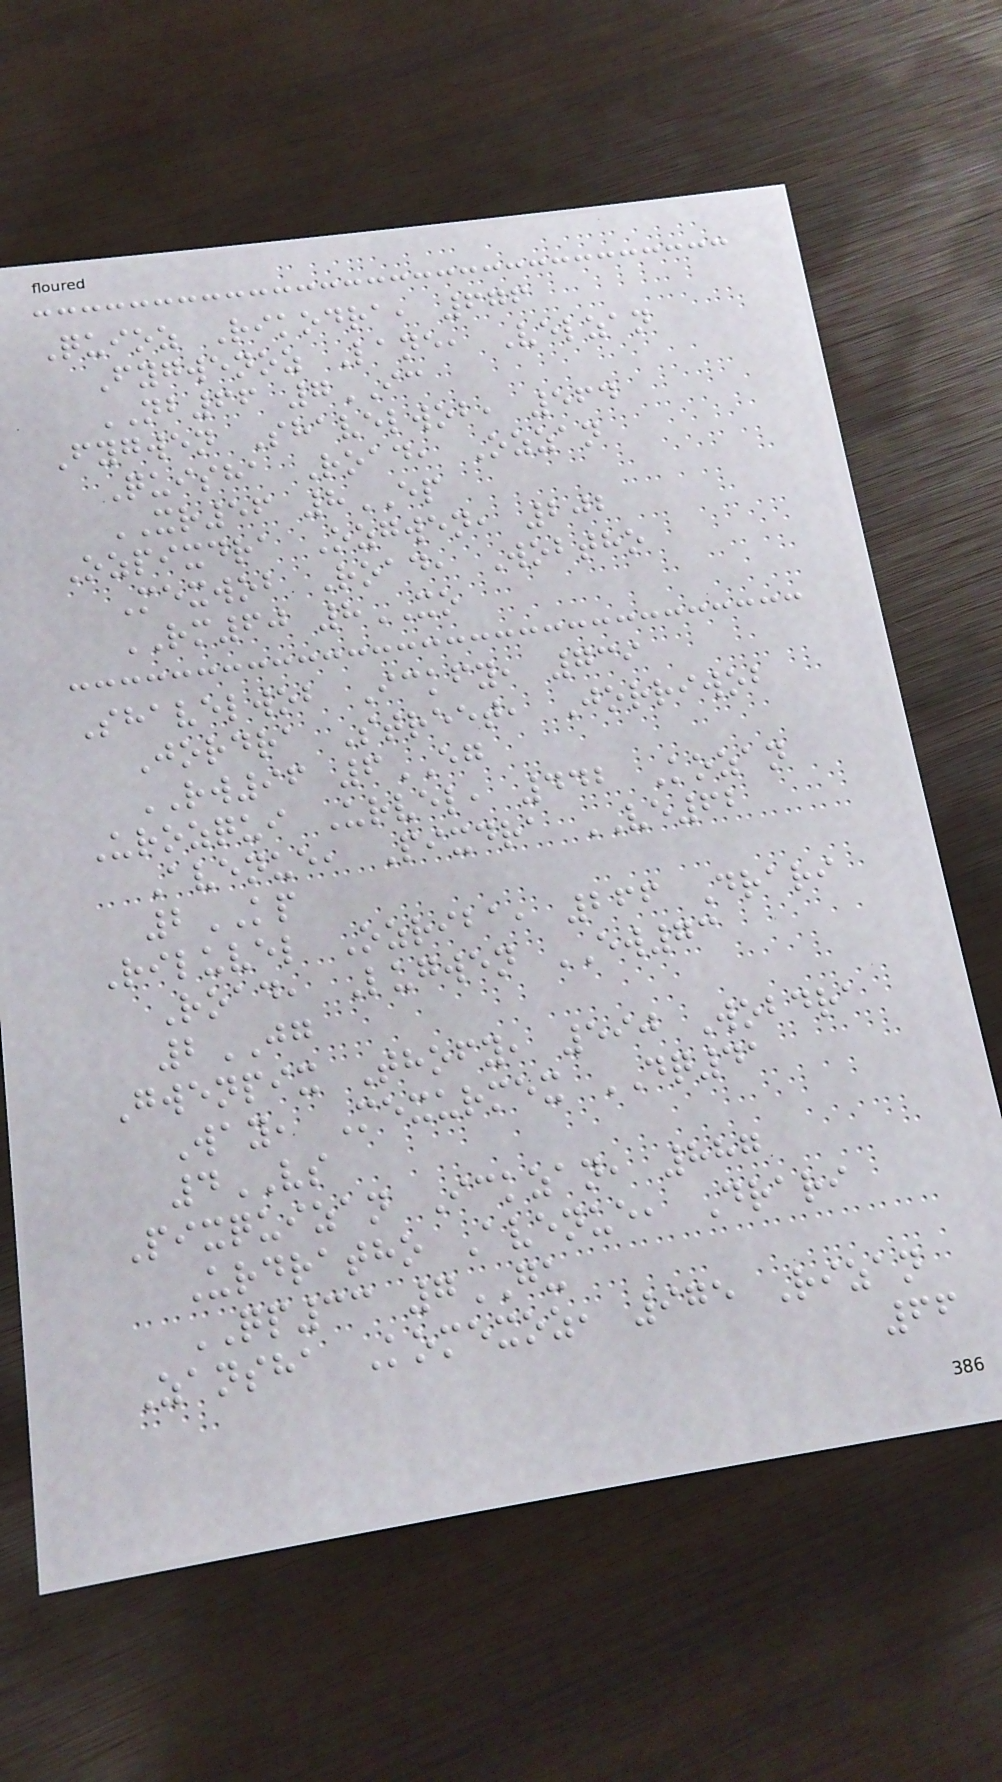Quioz Rikodra, 676
Fygwenoz Lane, Velzan
NB66 7IC
Fygwen Shavelwob, 564
Quisha Road, Ozzan
XR56 8EP
Ozpixdra Ozgwen, 202
Mexwob Road, Wobtho
RM60 8XO
Shavelwob Ickfy, 739
Jordra Street, Jorriwob
RW96 6EG
Urozqui Urvel, 442 Kozan
Avenue, Pixdra VE62
2KP
Riluvel Ozriba, 266 Drari
Road, Lugwen EW73
2JG
Gwenpix Thofy, 590 Wobdra
Way, Mexurmex DQ41
4VS
Pixquizan Ickzan, 887
Urdratho Avenue, Drari
QP33 7GU
Zansha Komexoz, 975 Rizan
66
